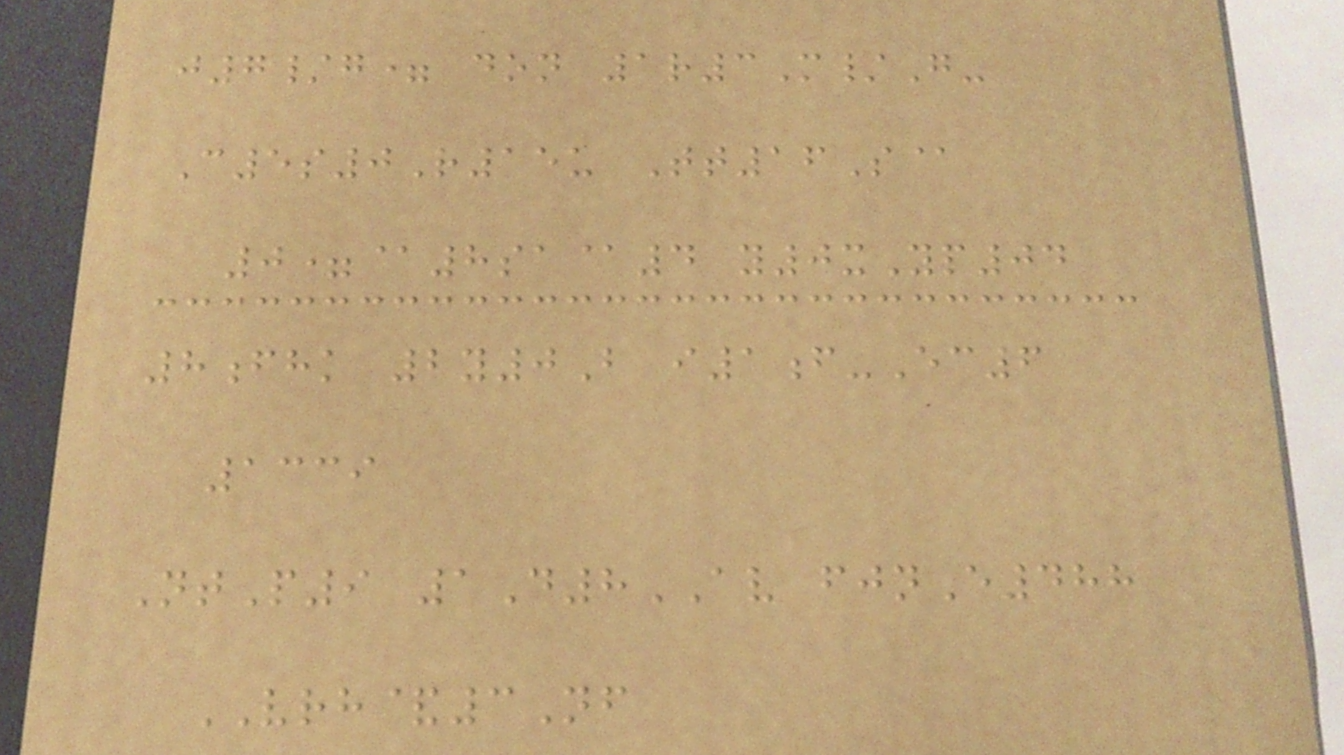j7/g= don 1r3M/G-
C5s0R15u Tt16S@
0=@8sa@4 y0xYp04
8fhk 2y0B i1f-Ec6
1339
NtP9 1D8AV fjnE488
VRH&3Nf
